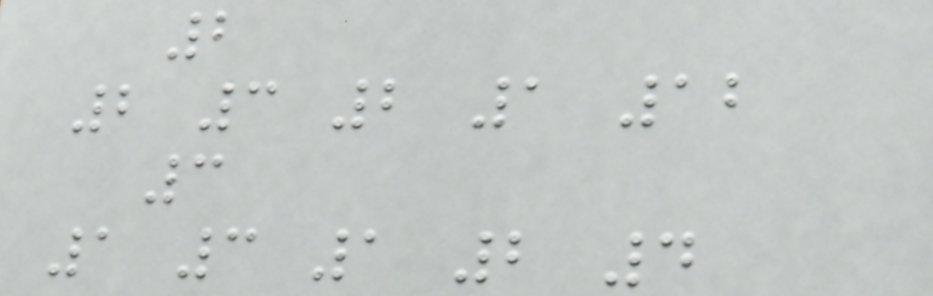2
2 3 2 1 12
3
1 3 1 2 4
